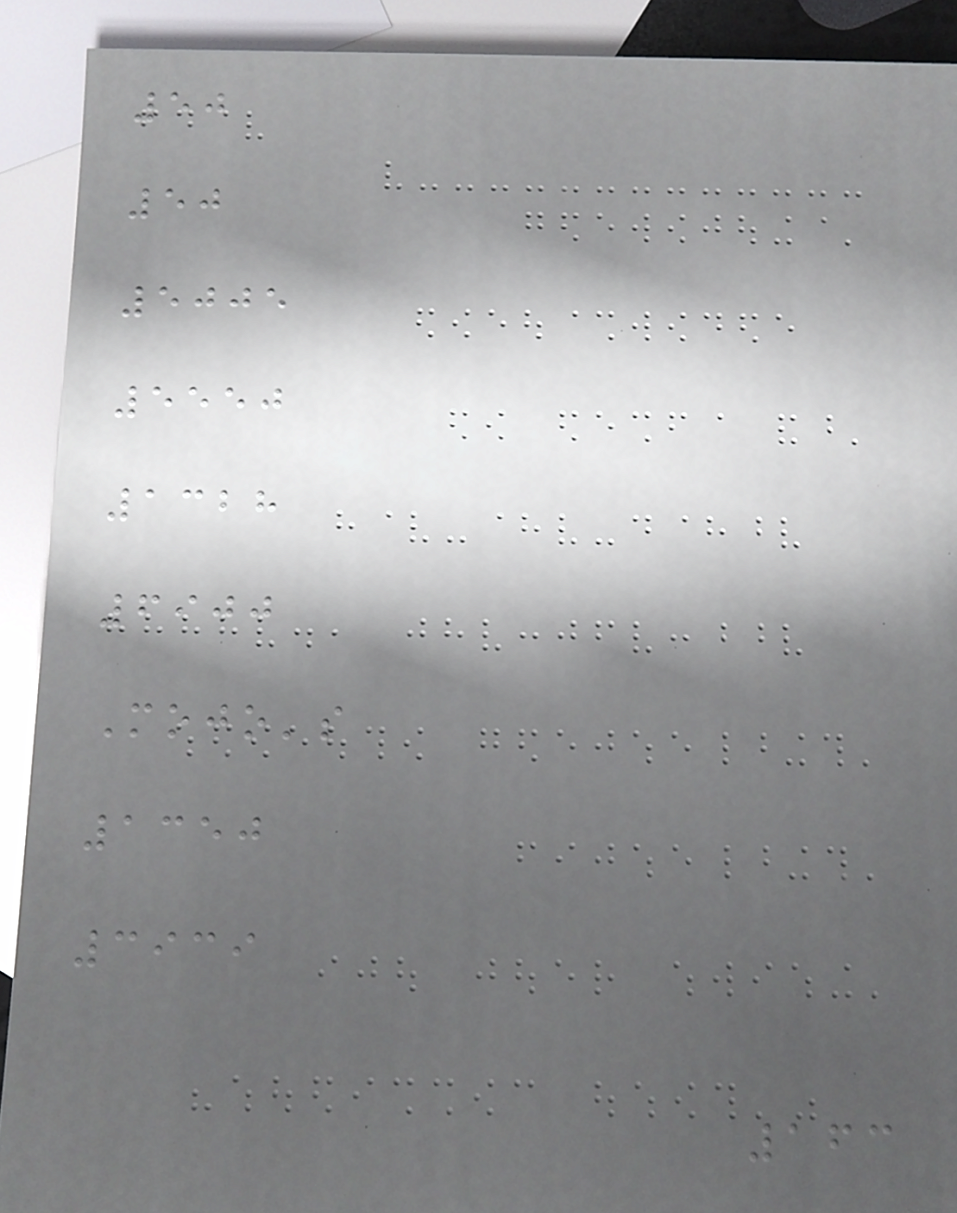50
50
5005
5550
1328
6900
Mojo's
1350
3939
163
